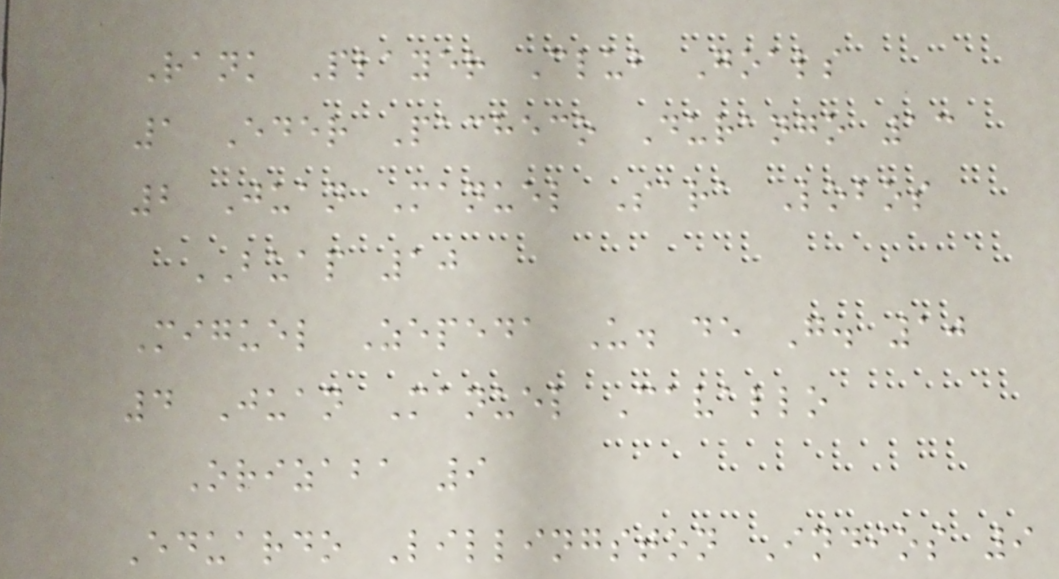Rank Player Club Goals
1 Eder Pacheco Durango 13
2 Juan Manuel Sara Lobos
BUAP 10
Miguel Zepeda U. de G. 10
4 Juan Manuel Cavallo
Orizaba 9
Eduardo Lillingston Indios 9
